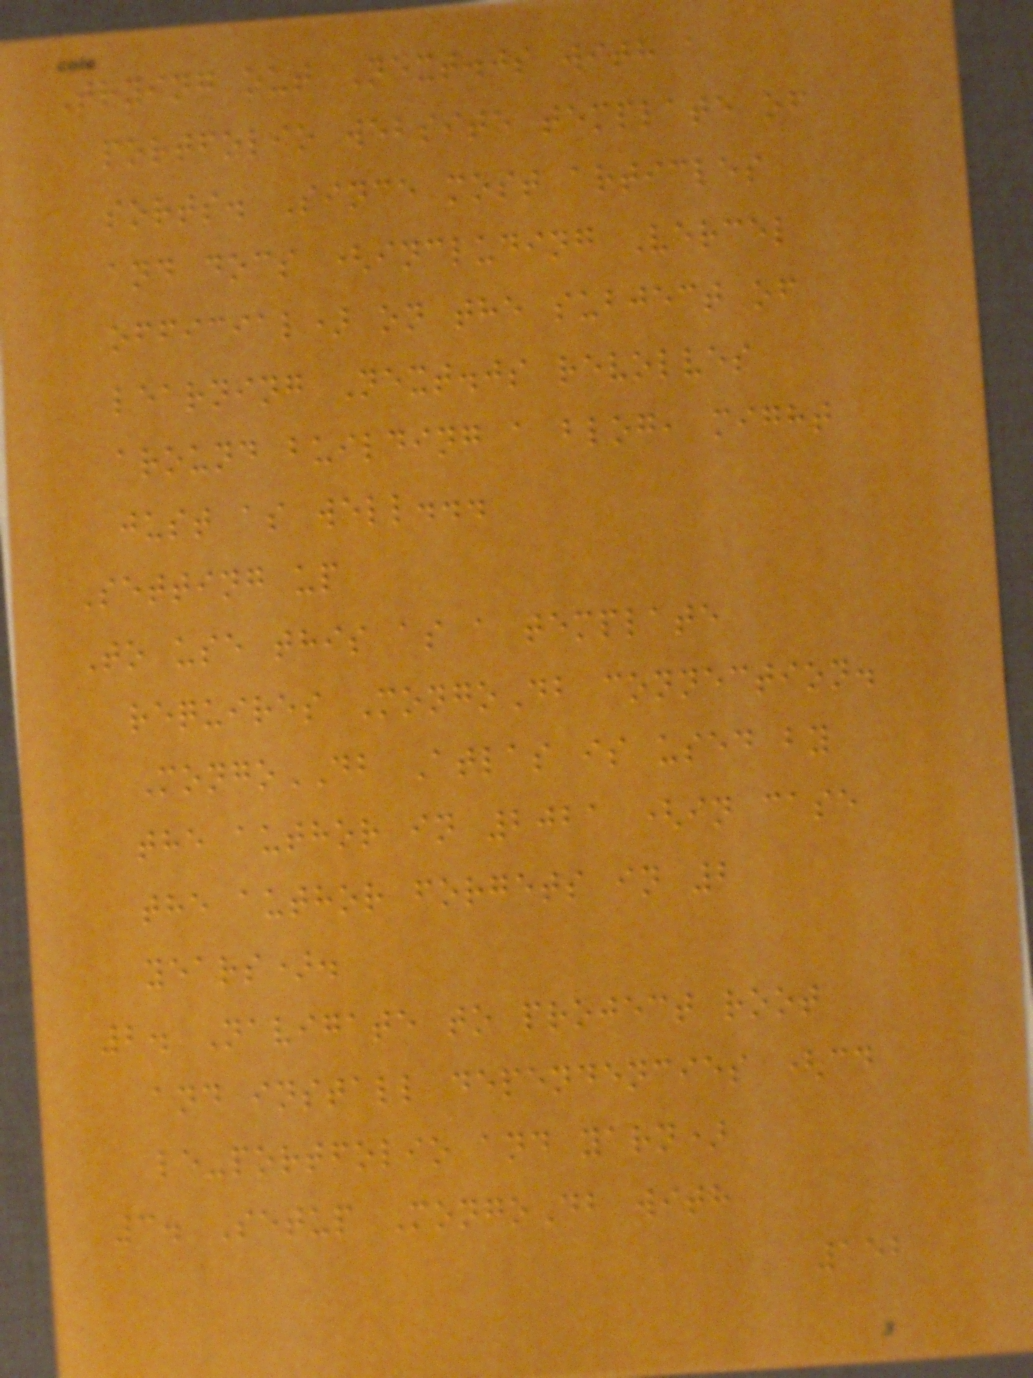Trying out Next.js with a
portfolio website template of
sorts. Since most articles
and docs (including Vercel
official) on the subject of
learning Next.js revolves
around building a blog, might
just as well...
Setting up
To use this as a template
requires MongoDb connection.
MongoDB Atlas is used by
the author in 2021 (in case
the author forgets in 2
years).
2. Navigate to project root
and install dependencies (cd
le-portfolio and yarn)
3. Setup MongoDb with
152
